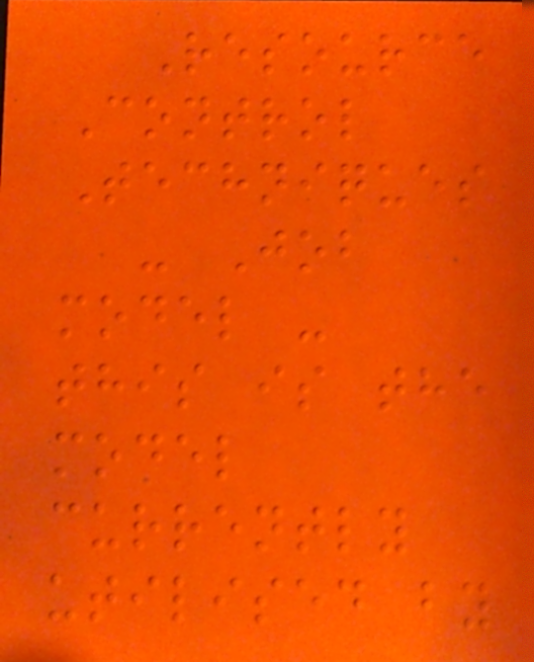Resource
Control
Techniques
- Job
model -
this is the
model
currently
utilised by
